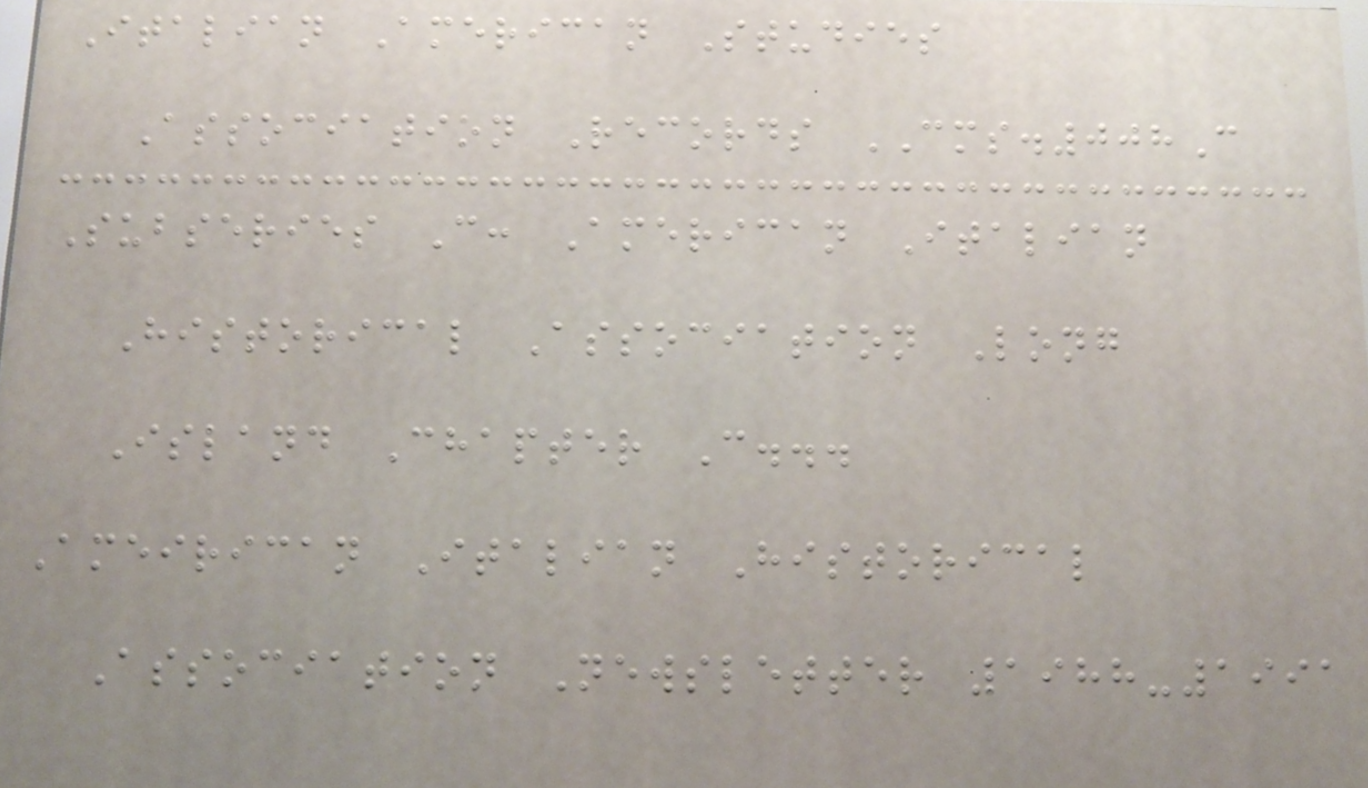Italian American Studies
Association Records CMS.008C
Subseries C: American Italian
Historical Association Long
Island Chapter C...
Ameirican Italian Historical
Association Newsletter 1988-1991
